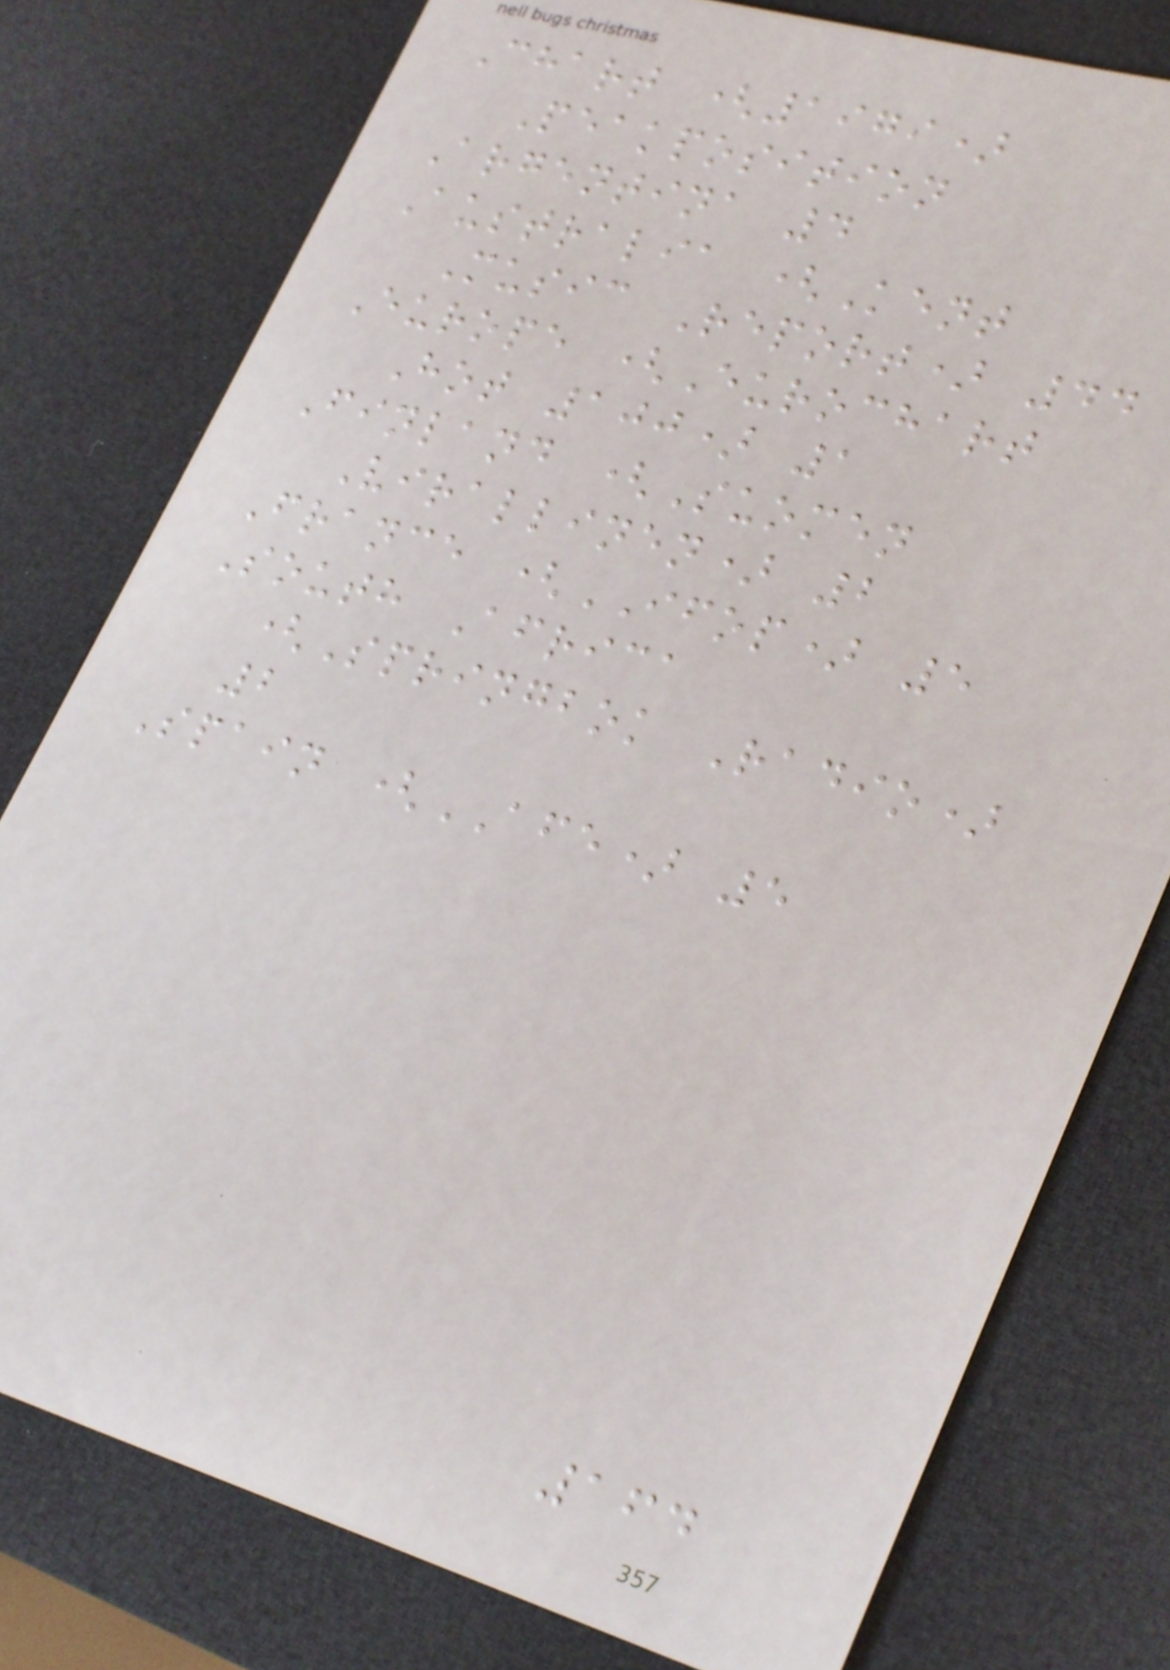Chart (1979)
Peakposition
Argentina 4
Australia (Kent
Music Report) 44
Europe (Eurochart
Hot 100) 1
Finland (Suomen
Virallinen) 2
France (IFOP) 5
South Africa
(Springbok Radio)
2
Spain (AFE) 5
164
